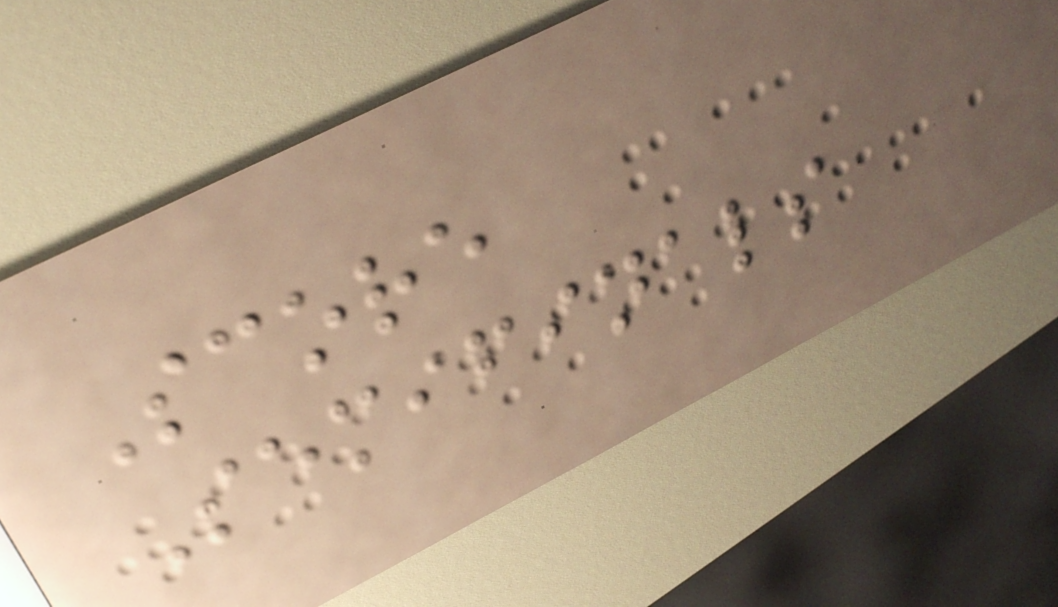Score
Semifinals
